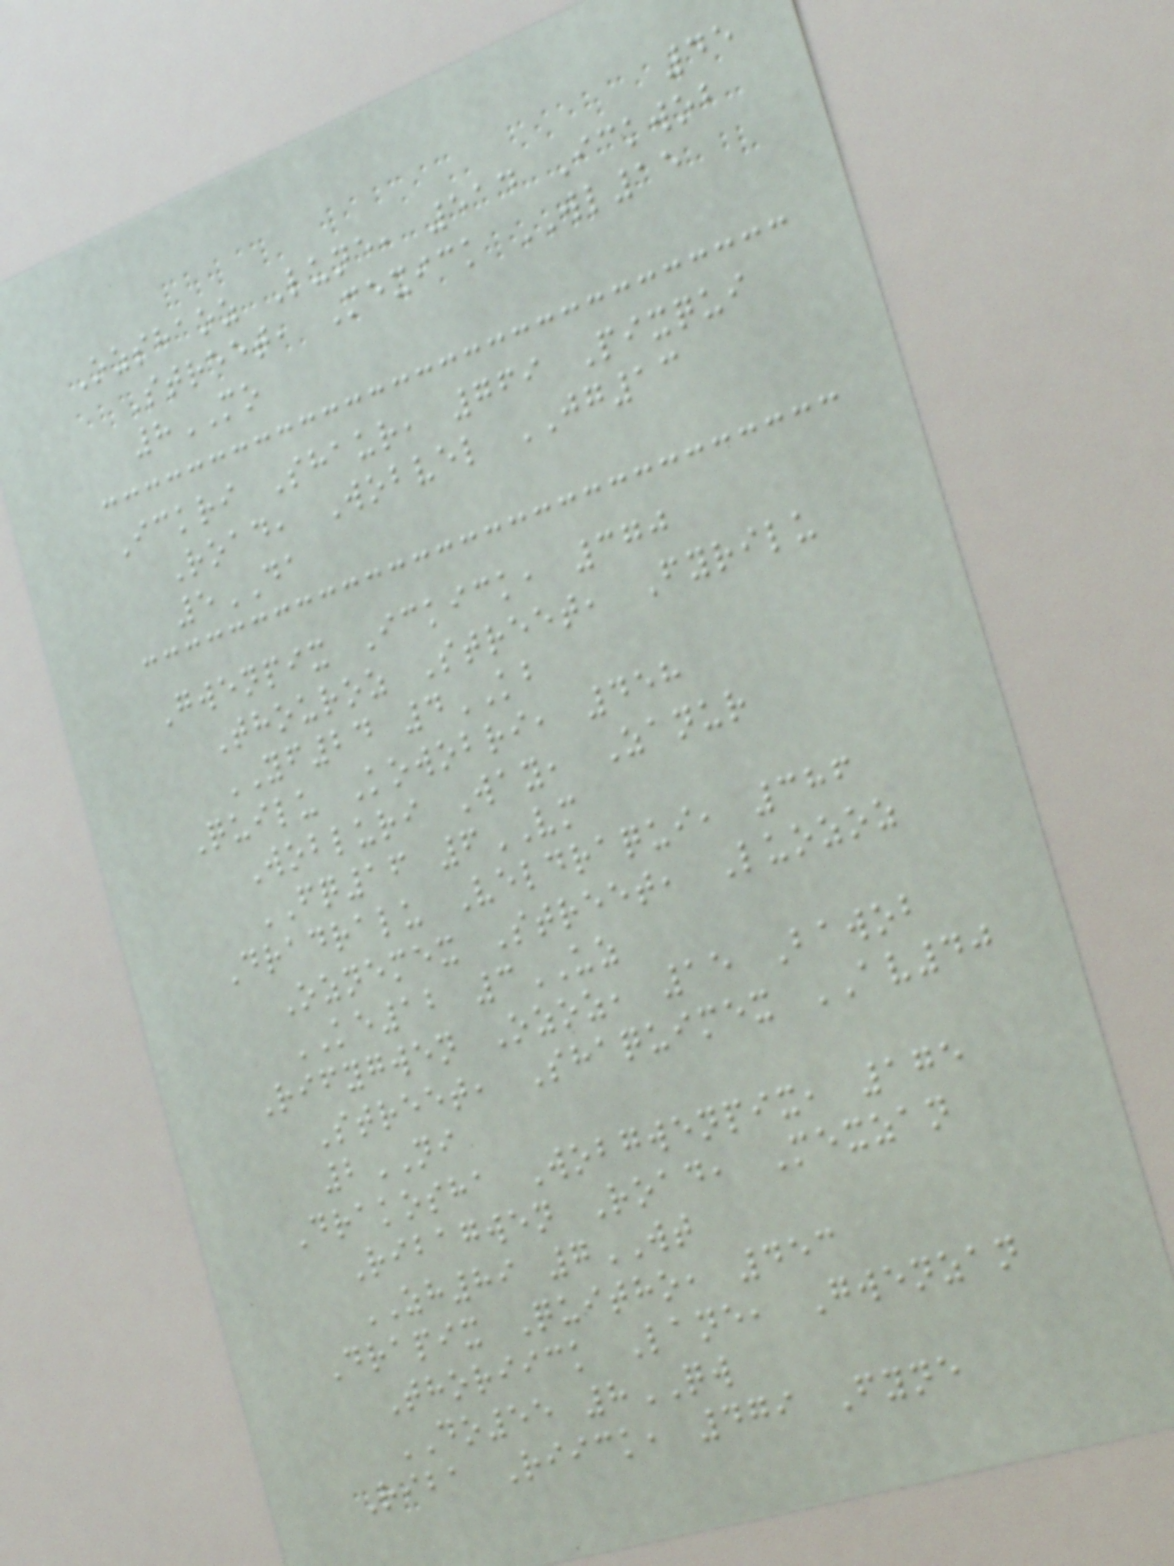45
Ozshaoz Lune, 514 Ickwob
Street, Mexick WL15
8MO
Ickri Shaur, 769 Pixqui
Road, Wobvel JG13
5DA
Gwenpix Ickick, 370
Thouroz Street, Fyrilu
YF24 4KB
Quilu Kowobri, 458
Wobluri Way, Zanur
FQ16 6VM
Dradralu Veldraqui, 386
Oznemex Street, Luozoz
KE12 3UZ
Rifygwen Ozoz, 15 Bawob
Street, Shaquimex AV40
2NI
Drakosha Wobgwenpix, 175
Ribagwen Road, Mexzan
ZH89 7WT
Drapix Quitho, 453
Thoriick Lane, Gwenzan
DO55 8QW
Riba Riick, 479 Fyne
